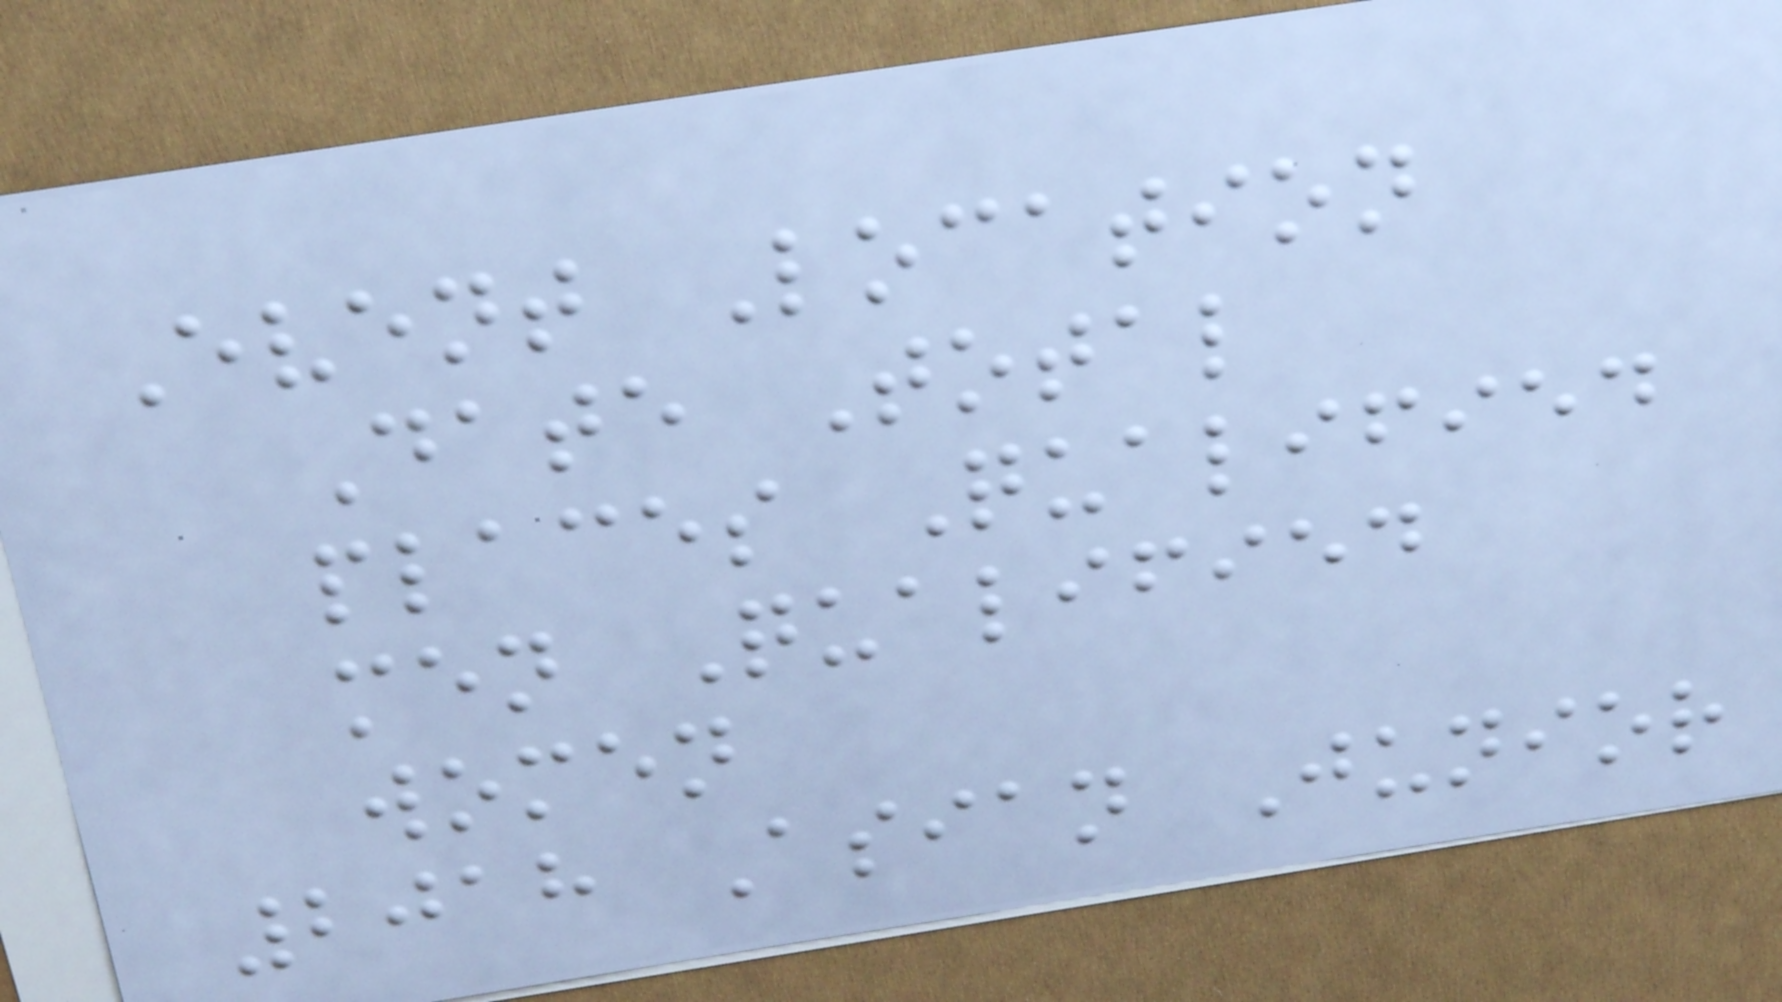Event Location
Date Total
places Qualified
men Qualified
women
2018 Asian Junior
